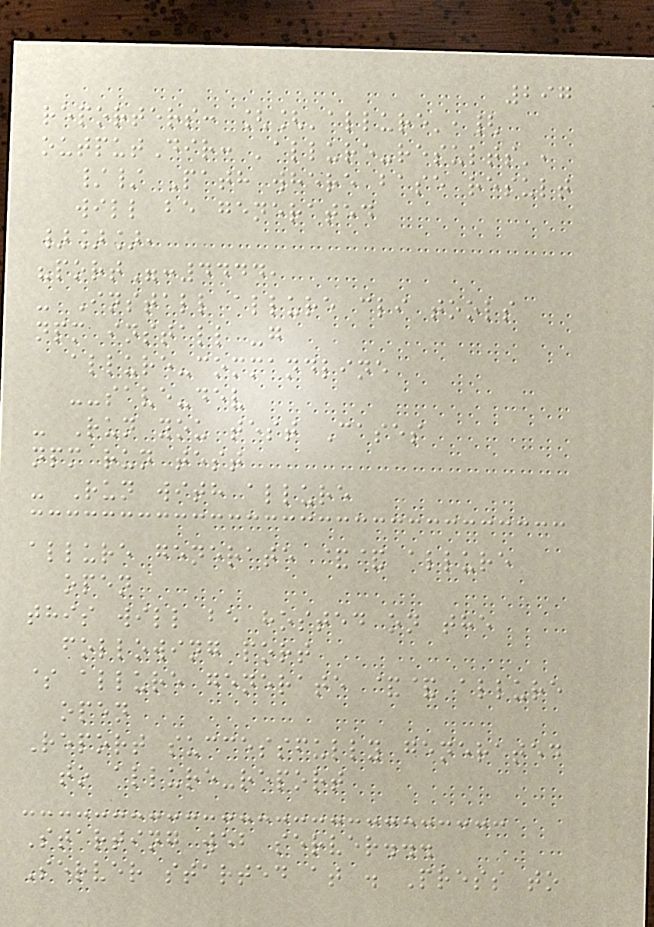297
reporters: [['allure',{
outputDir: 'allure-results',
// Path where base result
will be generated
}]],
"port":4444,
- Install allure cli tools
npm install -g
allure-commandline
--save-dev
- Run you test Cases
npm run test
- Run with allure
allure generate && allure
open
this will be hosted on the
following port
$ allure generate && allure
open
Report successfully generated
to allure-report
Starting web server...
Server started at . Press to
